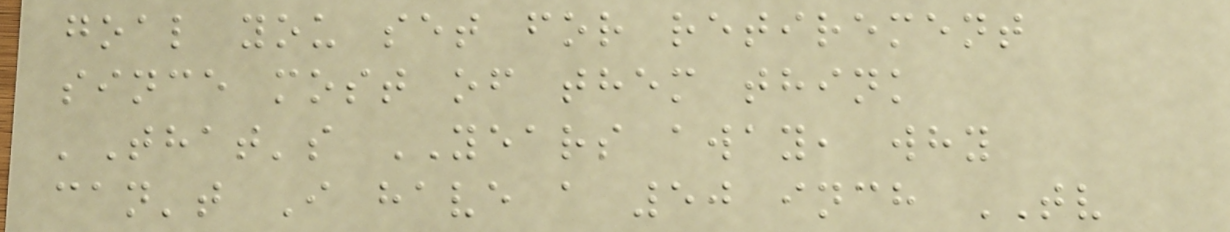goal you set for retirement
since most of them think
'That's YEARS away, why
can't I have a 50 inch TV
